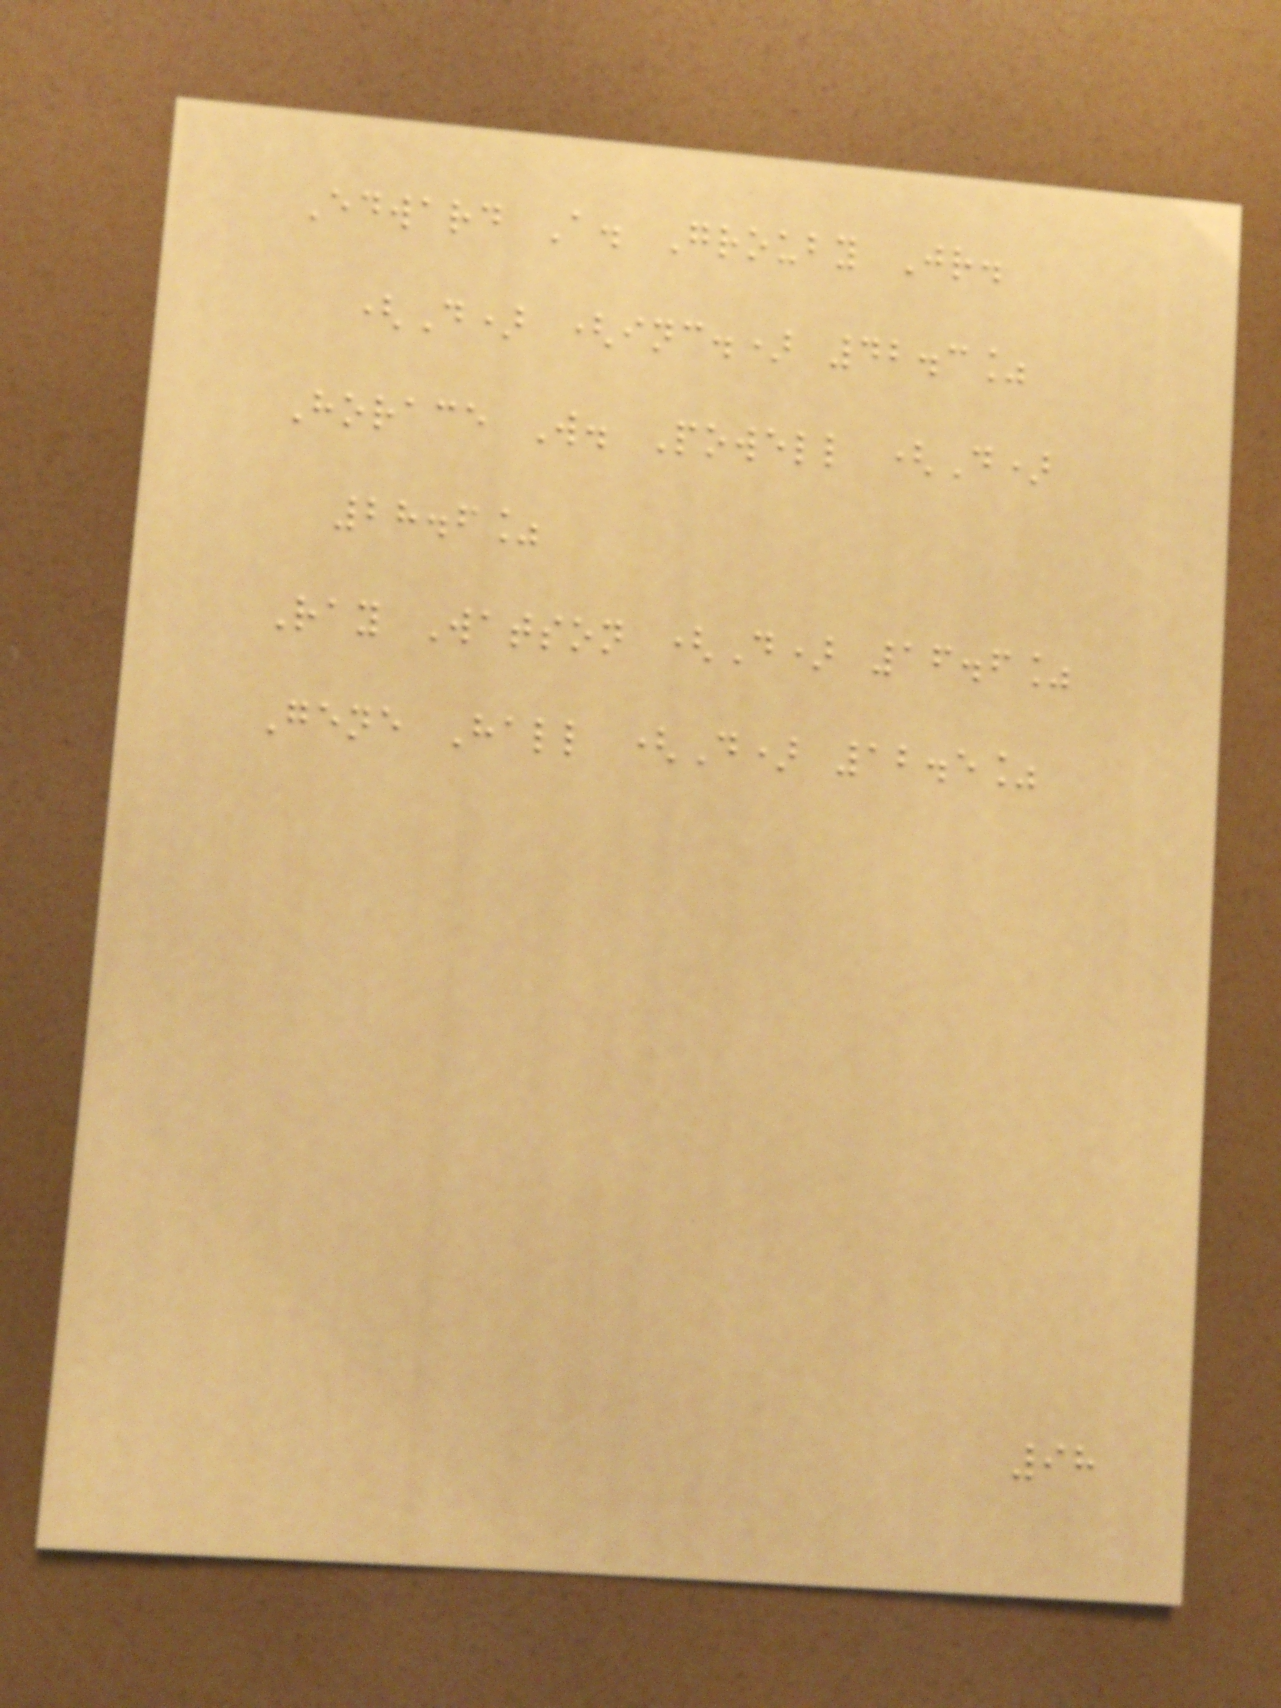Edward A. Grouby Jr.
(D) (inc.) 42.3%
Horace W. Powell (D)
28.6%
Ray Watson (D) 16.6%
Gene Hall (D) 12.5%
98
